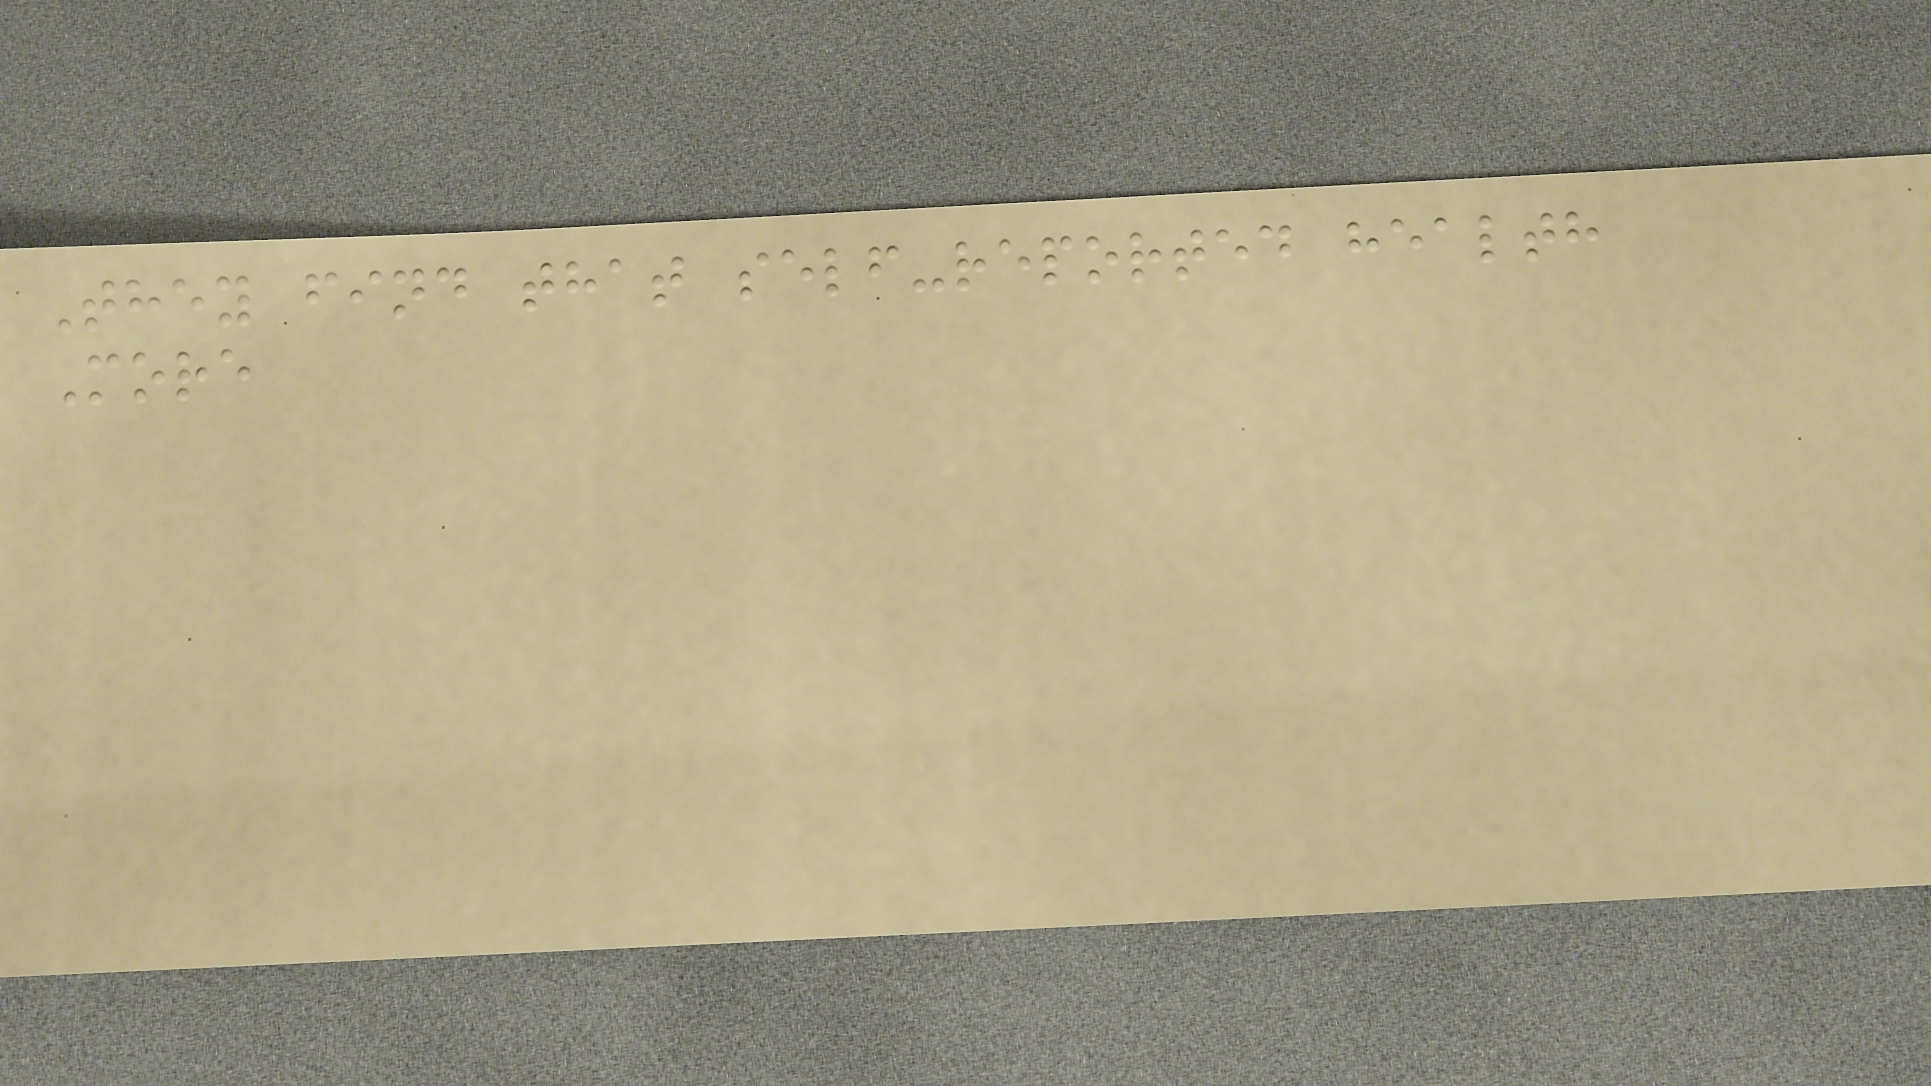They find that self-reported health
More
